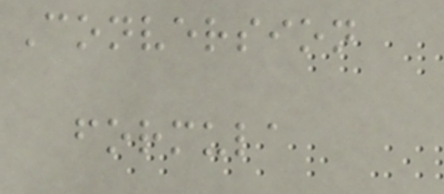Conversion
formula
